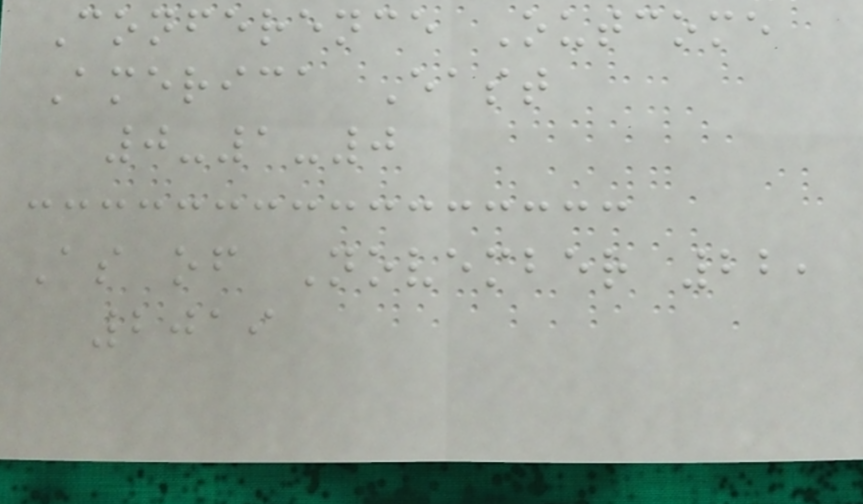Conference Outcome
America East
0-1-0
As of November 22,
2019
